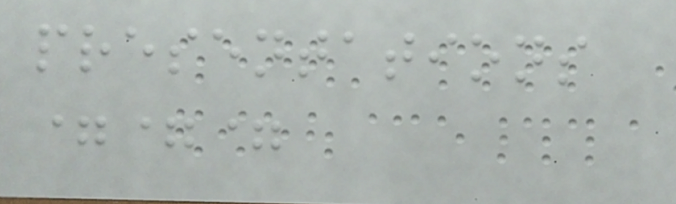presentations
===
